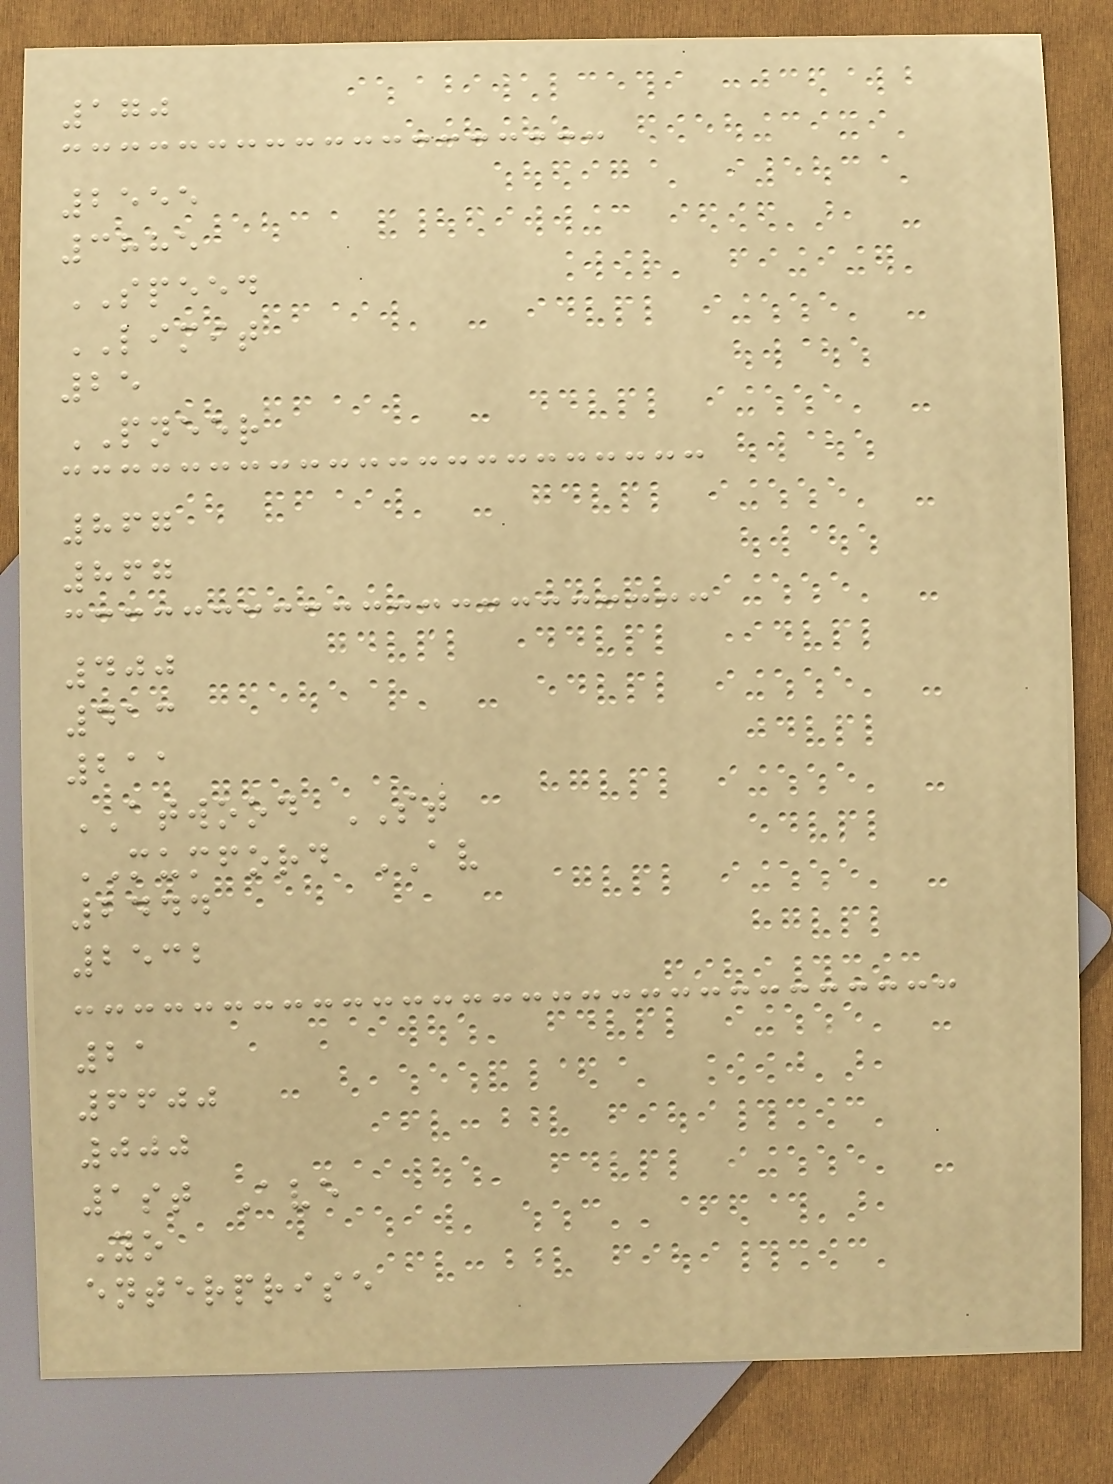170
2555
3885
SPEED
LIMIT
25
PNEER
867
867
400
413
211
ATWOOD ST
MUMFORD AV
2444
2532
21
6600
000
1st Ave
Yo
enterprise
